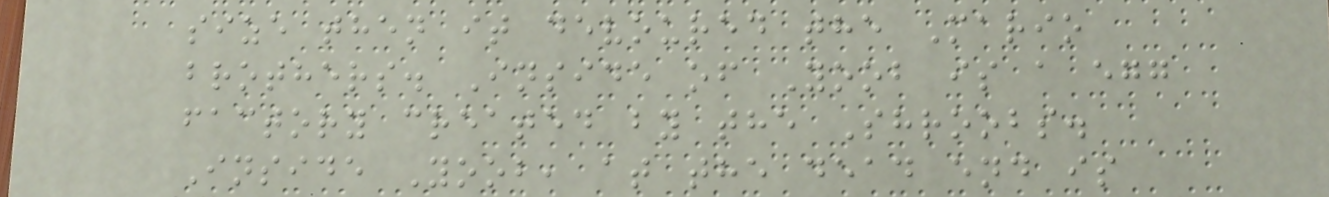size then it devoured the Mario
brothers. Inside of Yoob is a egg
factory created by the Shroobs.
Inside Yoob, at the dead end is
